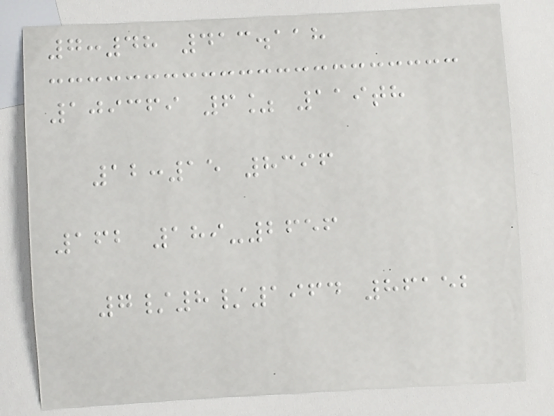7:48 413.118
109369 6% 119th
12:15 8396
162 189-2656
7/8/1964 86152
